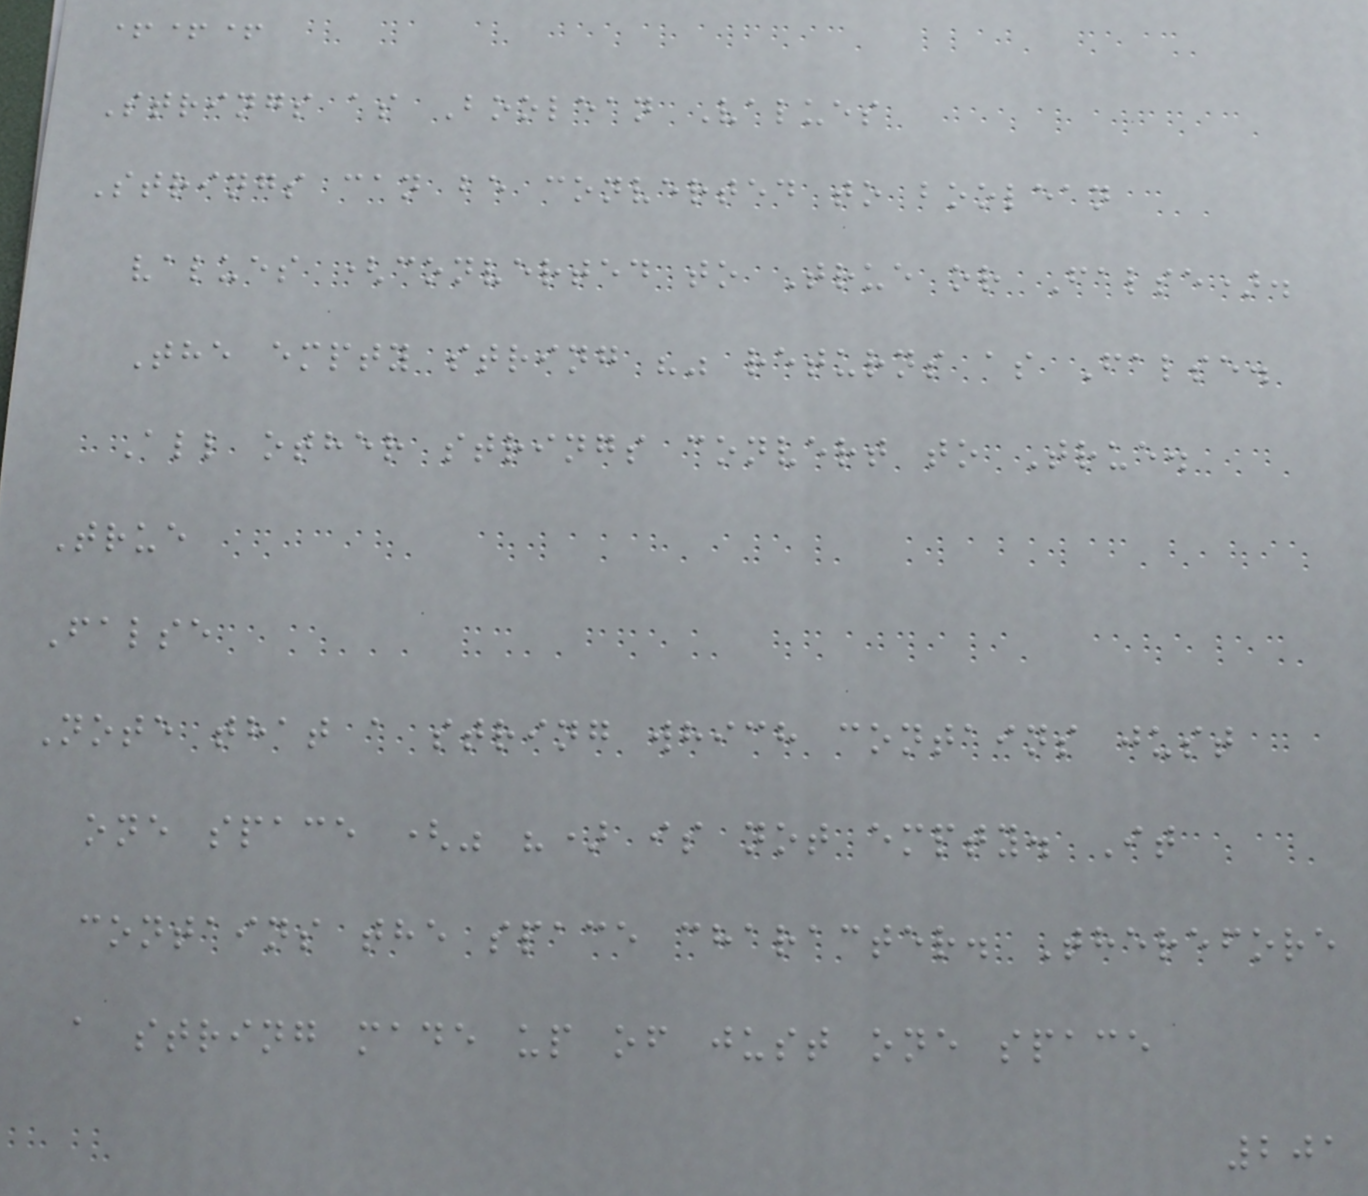+++
Strings as Boolean Values
Strings can be converted to boolean
values (converted to True or False).
The empty string "" returns as False.
All other strings convert to True.
True
False
Note that a string which contains just
one space (" ") is not empty. It
contains the space character. Therefore
a string made up of just one space
201
